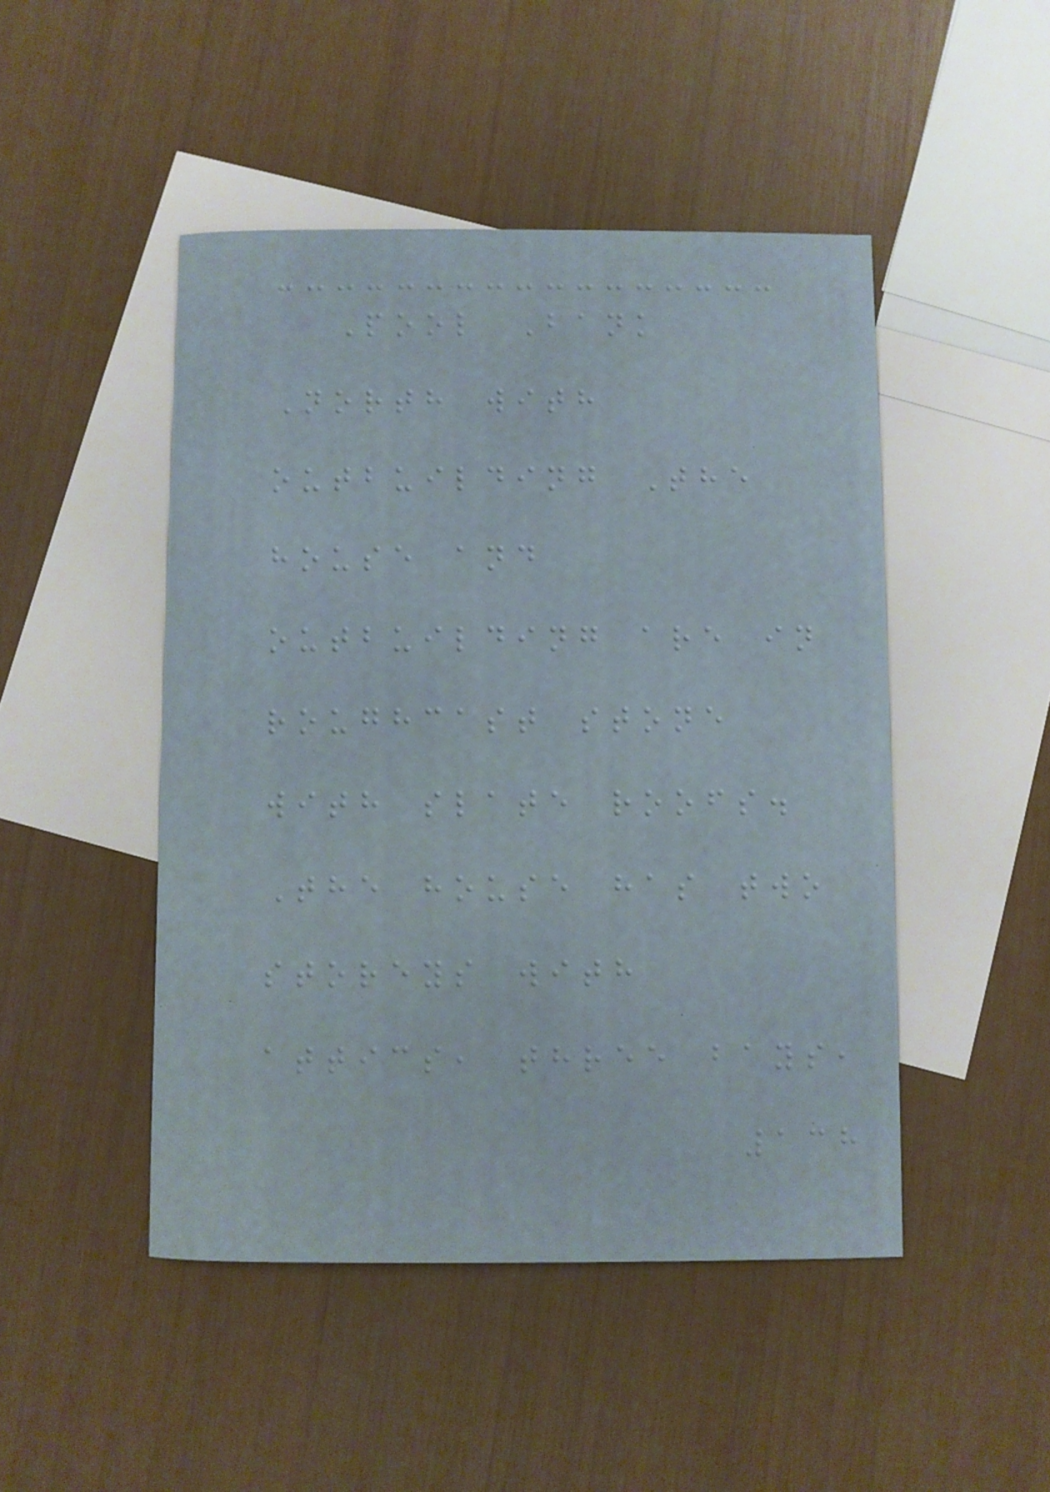Pool Bank
North with
outbuilding The
house and
outbuilding are in
roughcast stone
with slate roofs.
The house has two
storeys with
attics, three bays,
138
